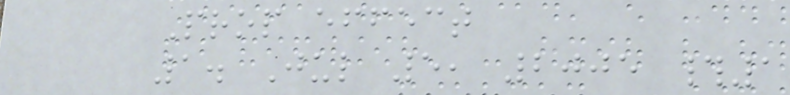Prop effect
1. Jul 5, 2005 #1
